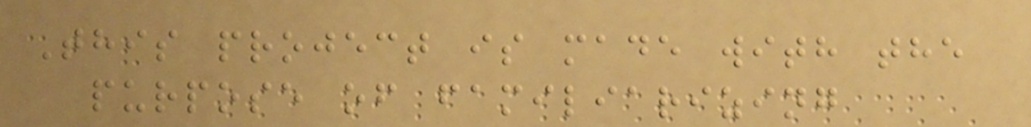This project is made with the
purpose of familiarizing
